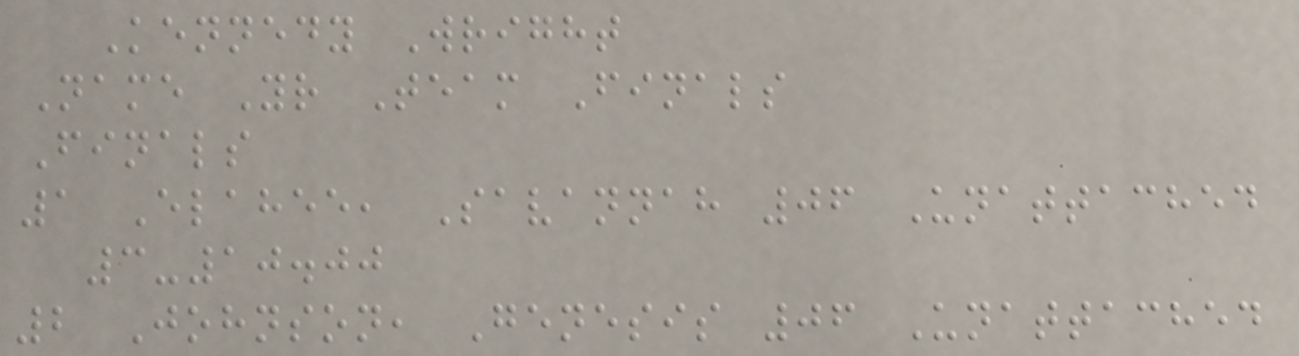Kennedy Wright
Name Yr Team Finals
Finals
1 Elahee, Savannah 06 Unattached
3-10.00
2 Johnson, Genesis 06 Unattached
